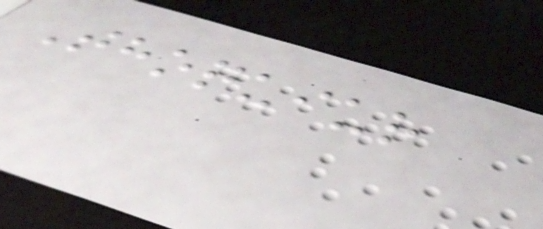Thoquiur
